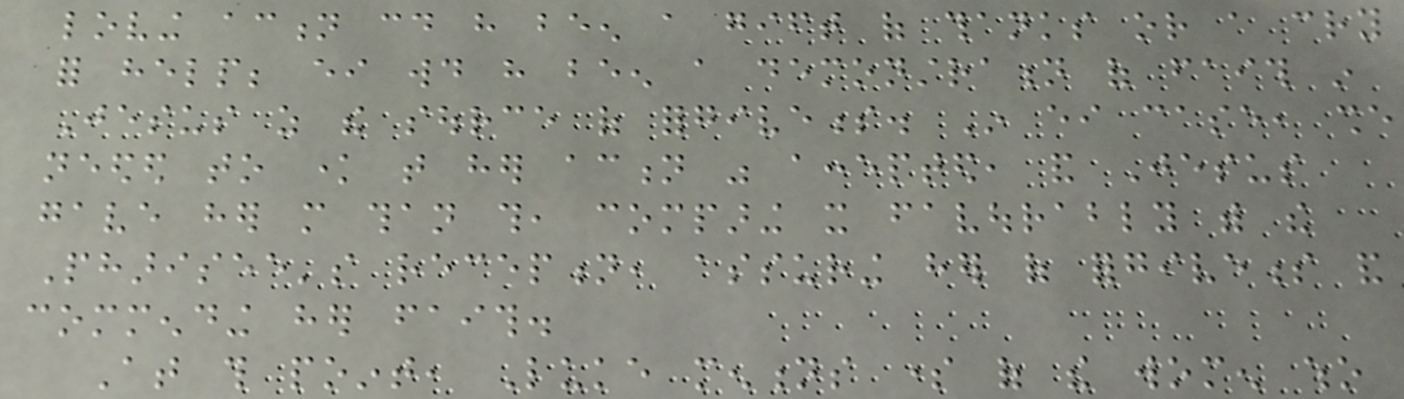loving action could have been a gift of thanks or a cry
for help; either would have been a demonstration of faith in
Jesus as the source of forgiveness. In either case, she
needed to know that her action was accepted, and Jesus
gave her more than this, comparing it favourably with the
Pharisee's reception, assuring her of forgiveness and
commending her faith.
At this point, Luke mentions some of the women who
